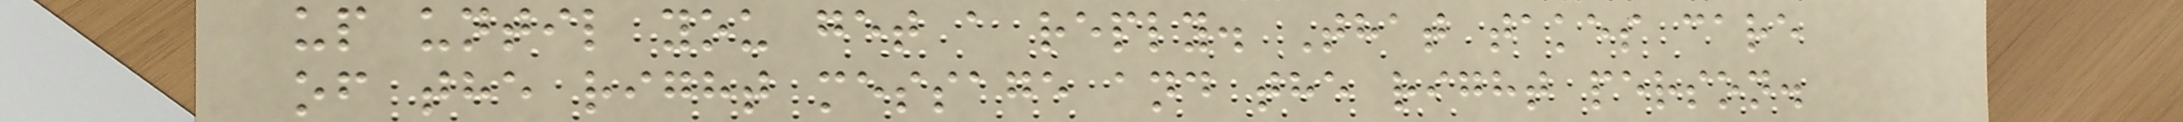up until you get a reply. That takes care
of the right message and the right person.
